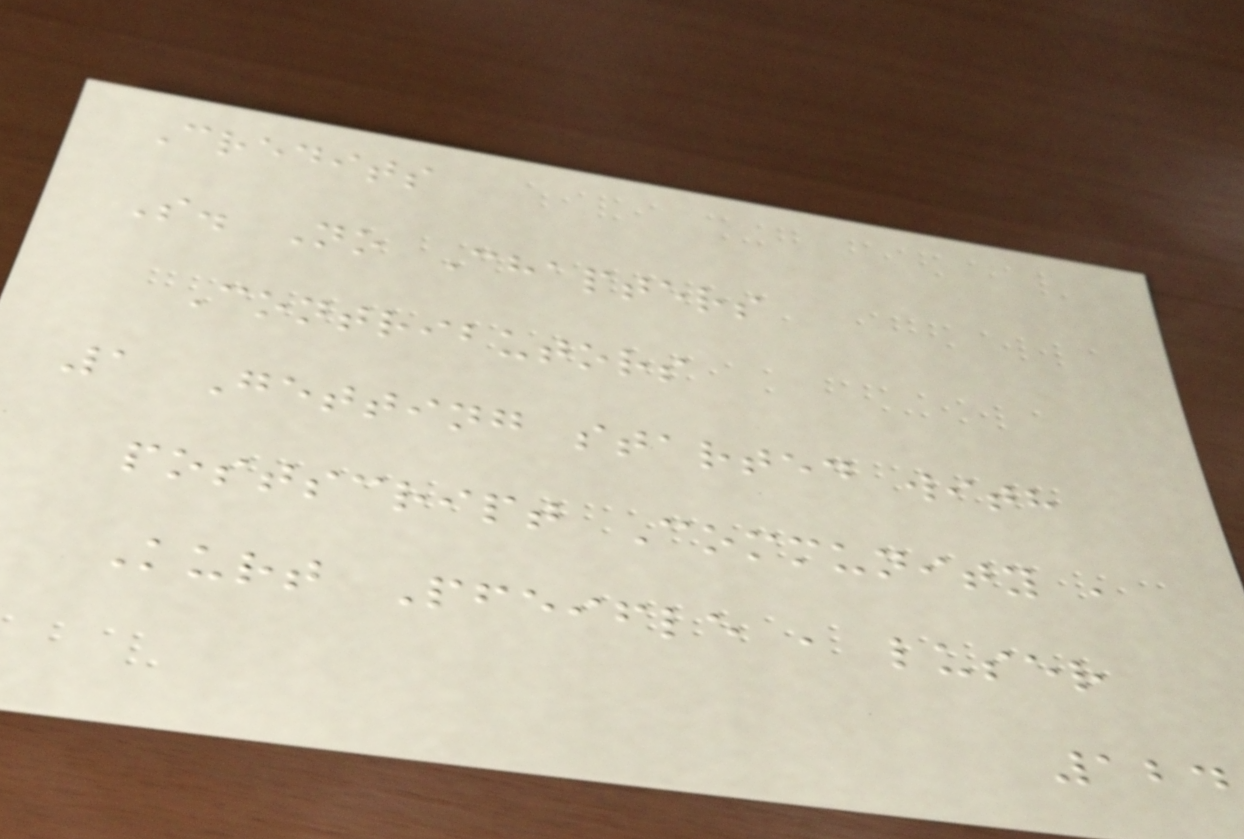Credits
S. No Chapters
Contributors
1 Getting started with
postscript Community ,
Kurt Pfeifle , luser
124
